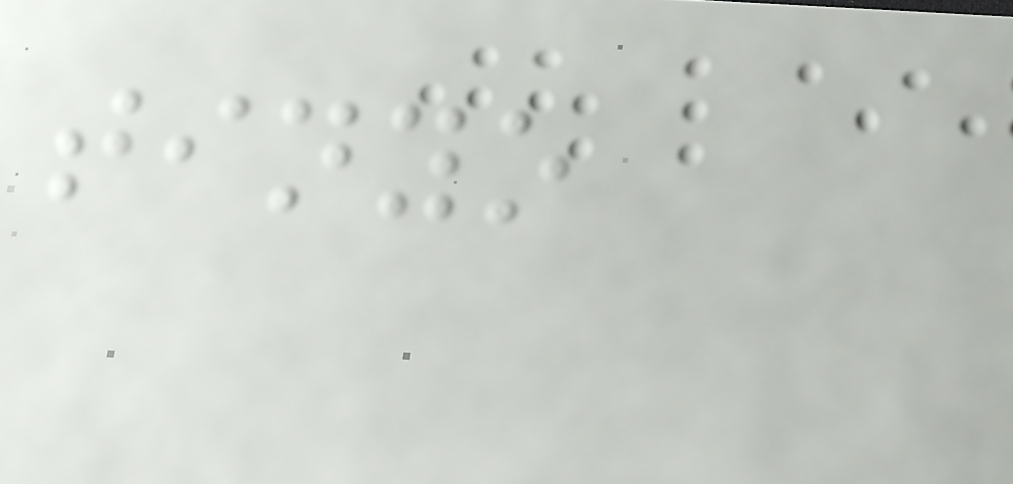tinyo
